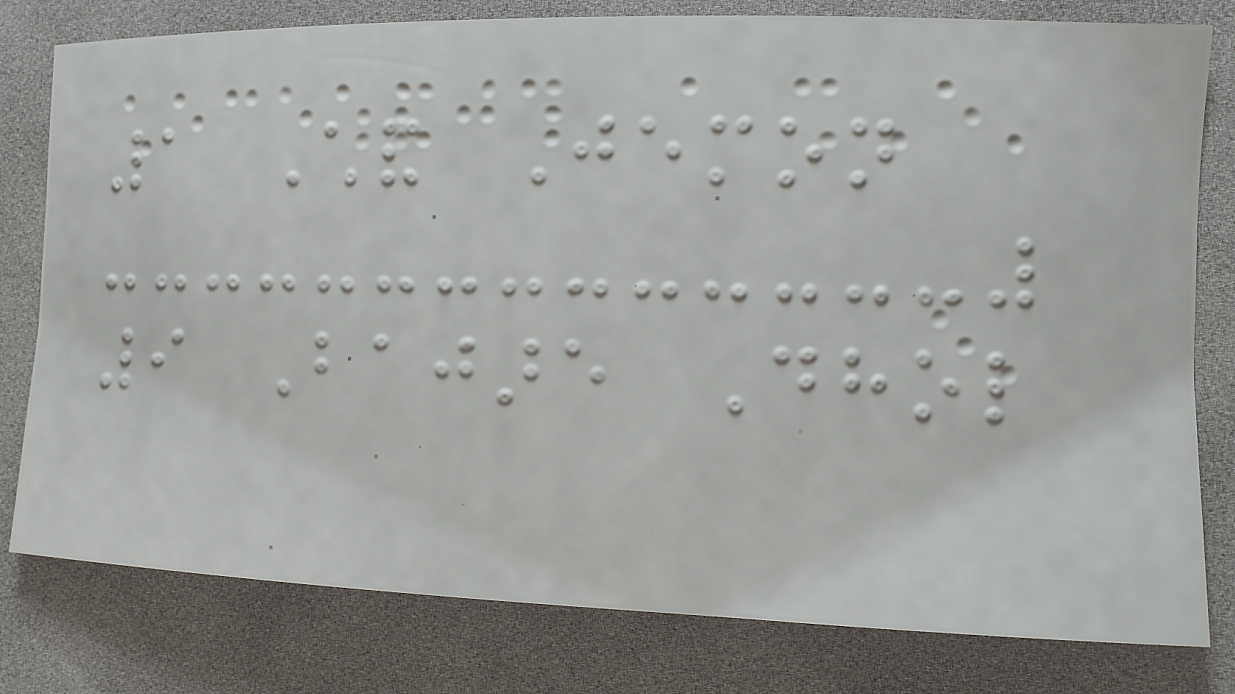1 Chand Jemon
9 Bajare Dhol
